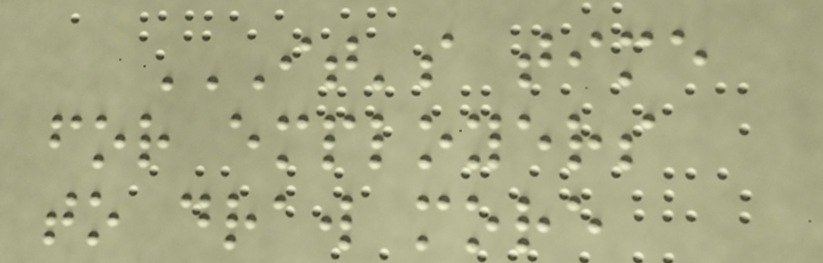IT'S TIME
FOR EMPLOYERS
TO DRAW MORE
